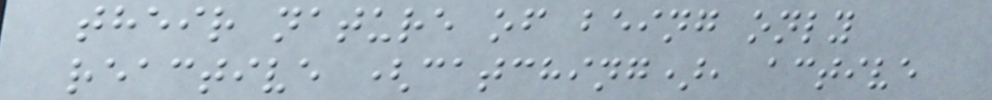their nature of being only
reactive (catching), active
